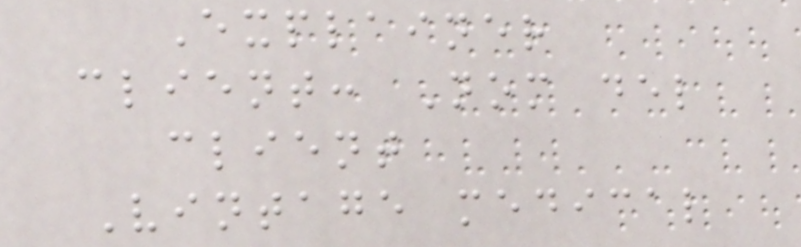Explainer
client: Nom del
client
Vintage medical
